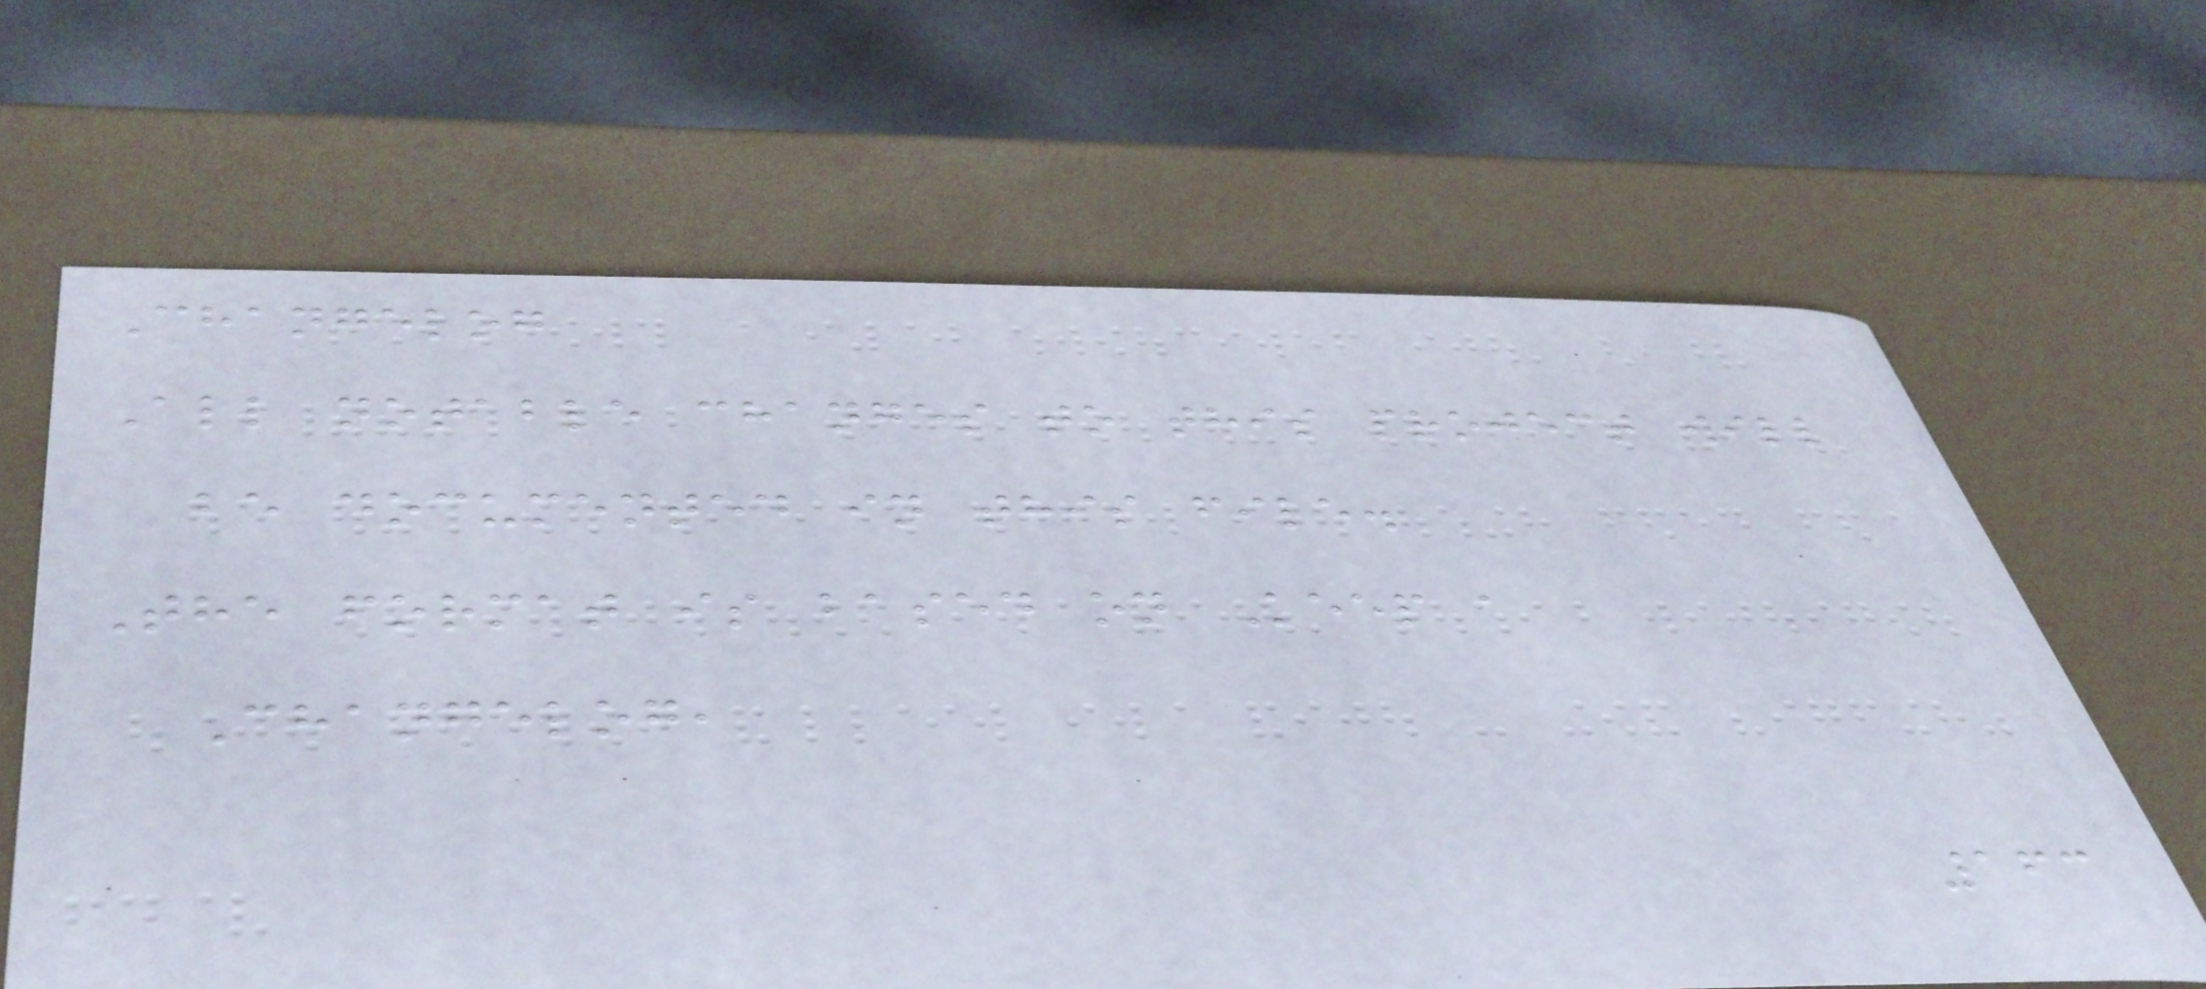Changelog
All notable changes to this project will
be documented in this file.
The format is based on Keep a
Changelog,
163
